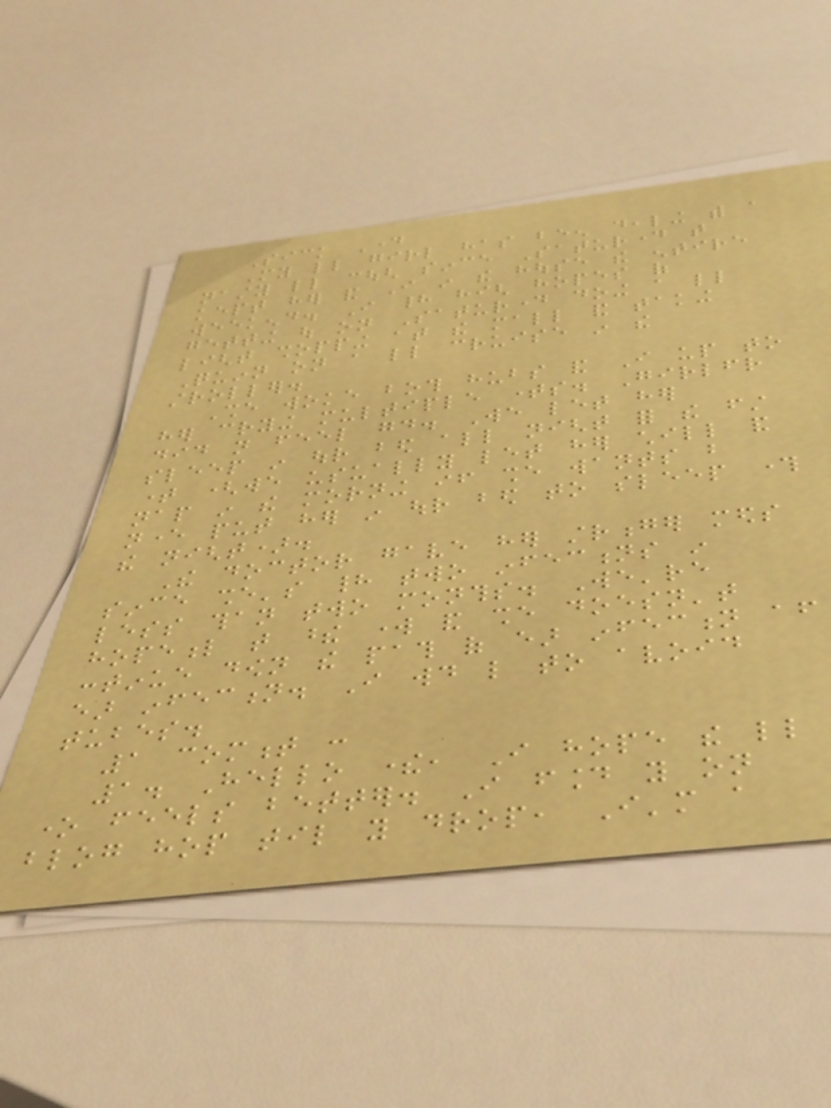Sick Day
My little girl has been dealing with a
nasty little cough since Saturday that
kept her and I in the house the entire
weekend. I had high hopes of
getting out on Saturday doing a little
light shopping at the mall and taking
Quinn on a little cruise in the
stroller.
She woke both hubs and I up to
her crying multiple times. Girlfriend
did not feel good. We let her
sleep in our bed all night for the first
time (we usually let her chill and
nap in the morning if she wants but
never put her in our bed to sleep through
the night).
The doctor gave her stronger meds
since she's had two infections in
less than two months. We're
hopeful that these work and she doesn't
continue down the path of ear infection after
ear infection. I would like to avoid
tubes.
1 comment :
1. Hello there, I hope the little
one feels better. I found you on
blog hop til you drop, I'm a
